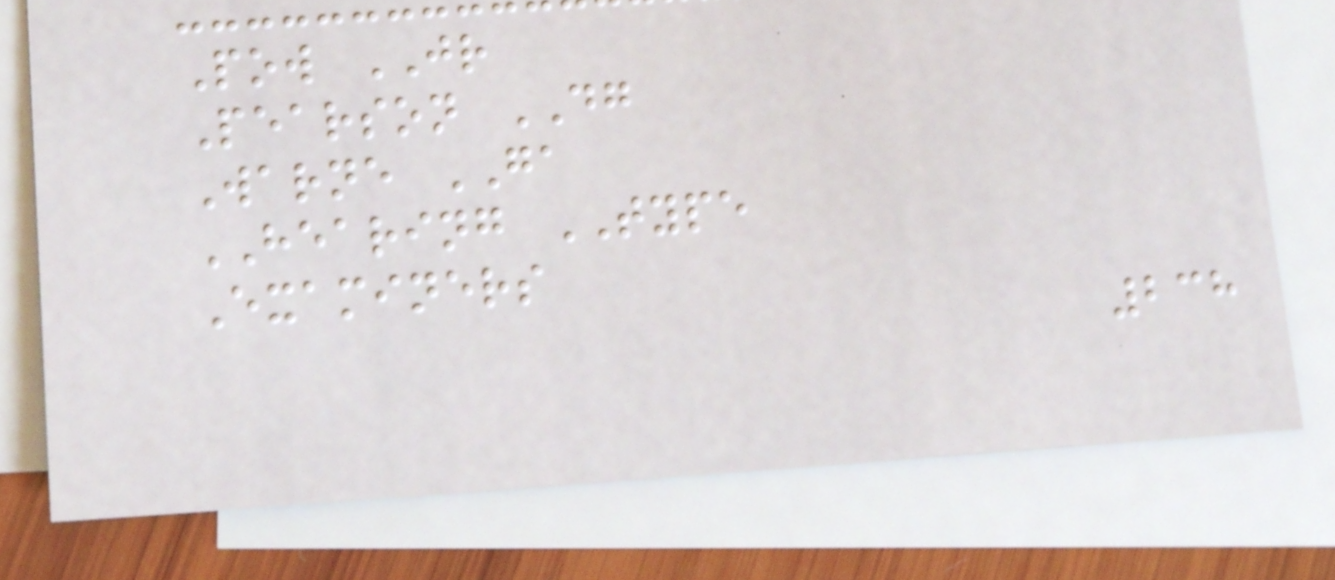Pow JR
Pearson DG
Warne GA
HEARING TYPE
Examiners
238
